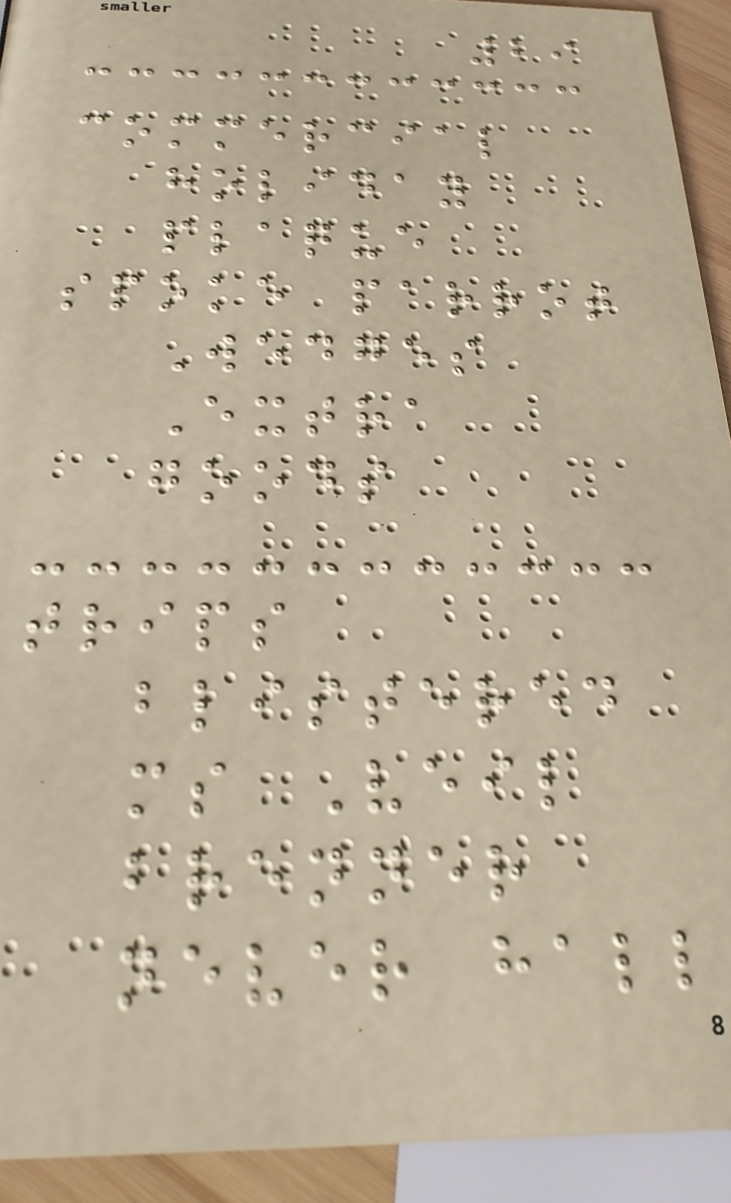29
commercial
holiday
plaque
spoke parrot
Wedges
Extra
goods
trips
blistered
ms Veil
brenner
never hall
